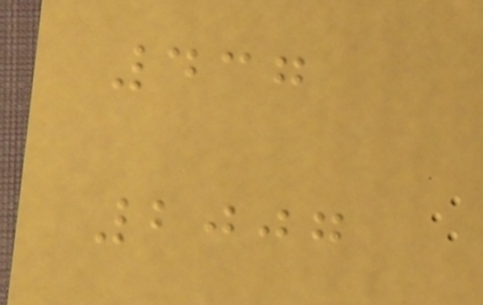437
2007
